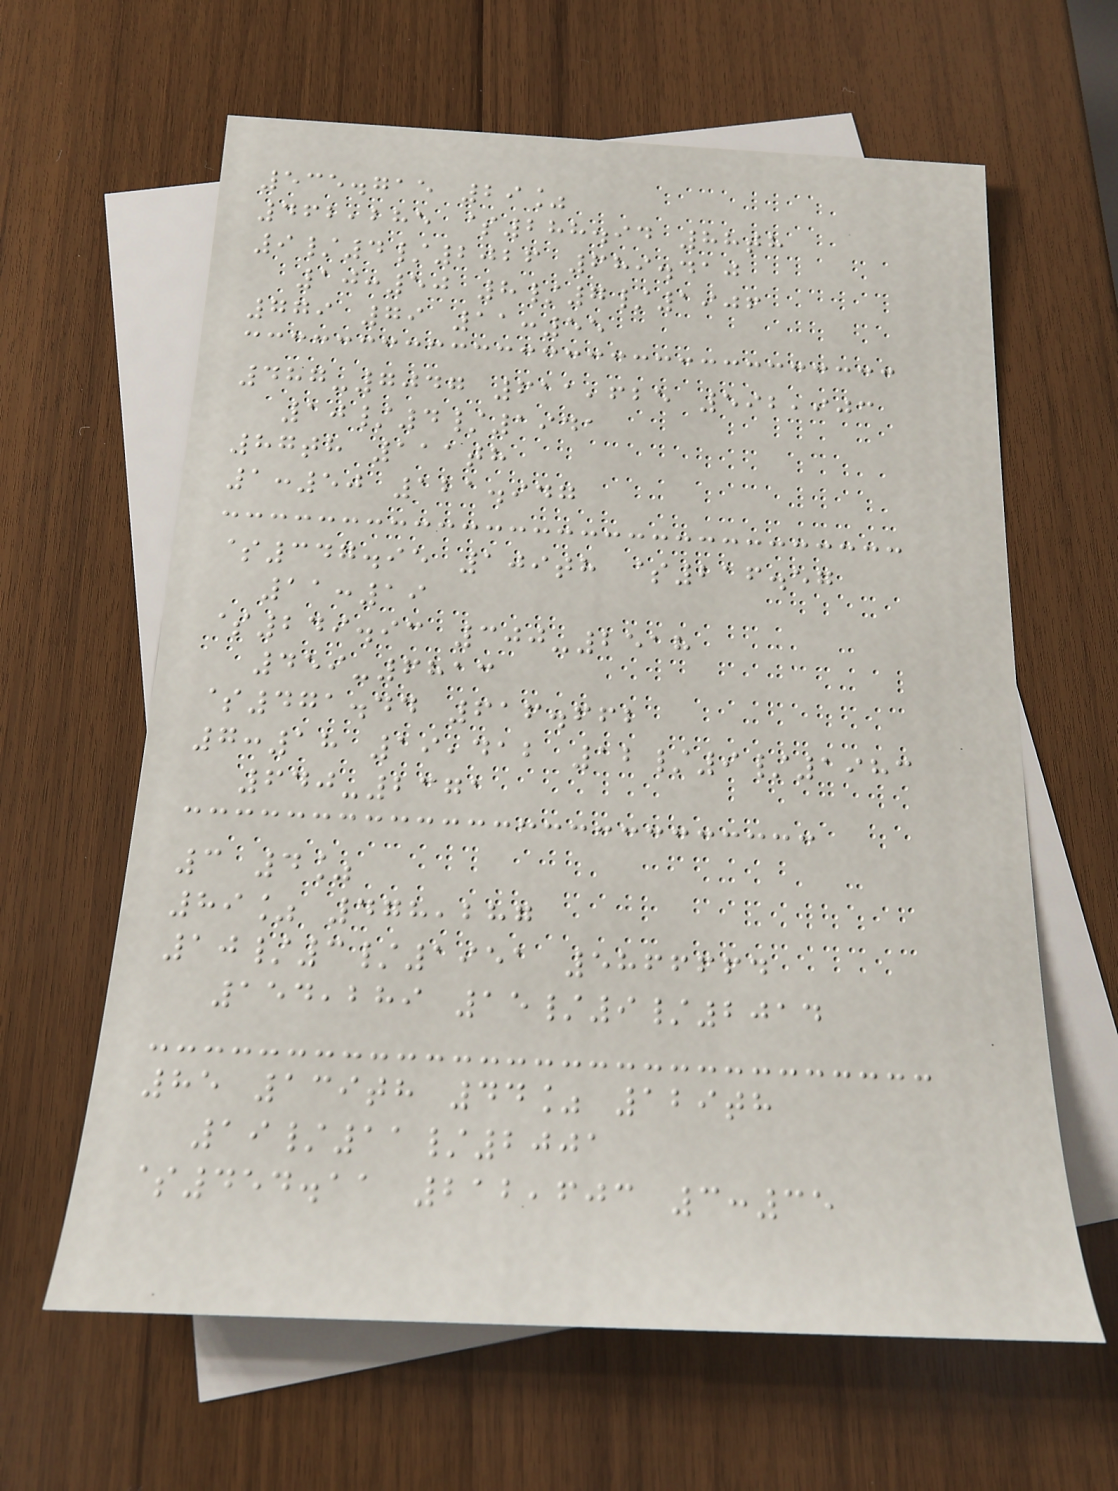535.715 29%
462,285 $288.94 88th
9/4/2026 689.410
10:50 8/7/1906
779 79 11:55
487-7047 611,625 592,903
10/4/1941
87th 111th
1:50 121.947
$347.95 109th $216.57
11:19
$249.93 300-2518
459-6813
$471.44 616.662
7:18 19,412 12/9/1983
640-2371
3 4%
89% 478,287
10/3/1951 5866664
154,289 15/9/2014
85 139th 44% 129th
19/11/2001
$454.11 212,603 3:35
